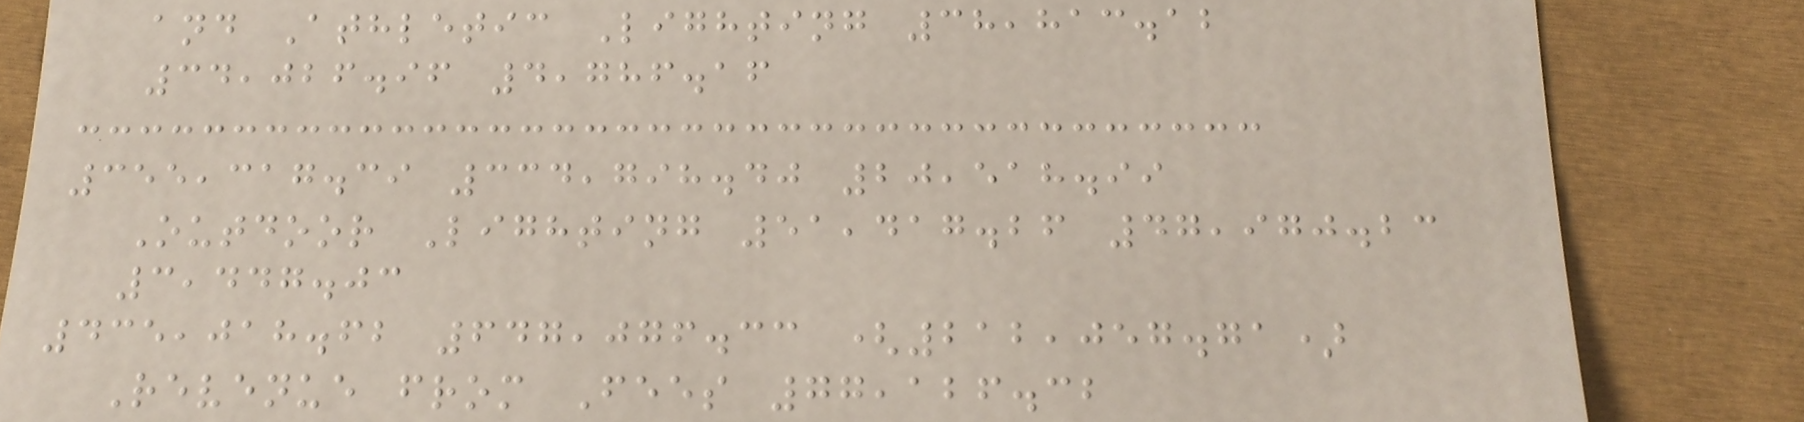and Athletic Lighting 38,813.12
34,026.96 4,786.16
355,317.39 334,798.40 20,518.99
Outdoor Lighting 51,417.26 47,970.23
3,447.03
435,018.62 647,076.33 (212,057.71)
Revenue from Fees 77,126.32
